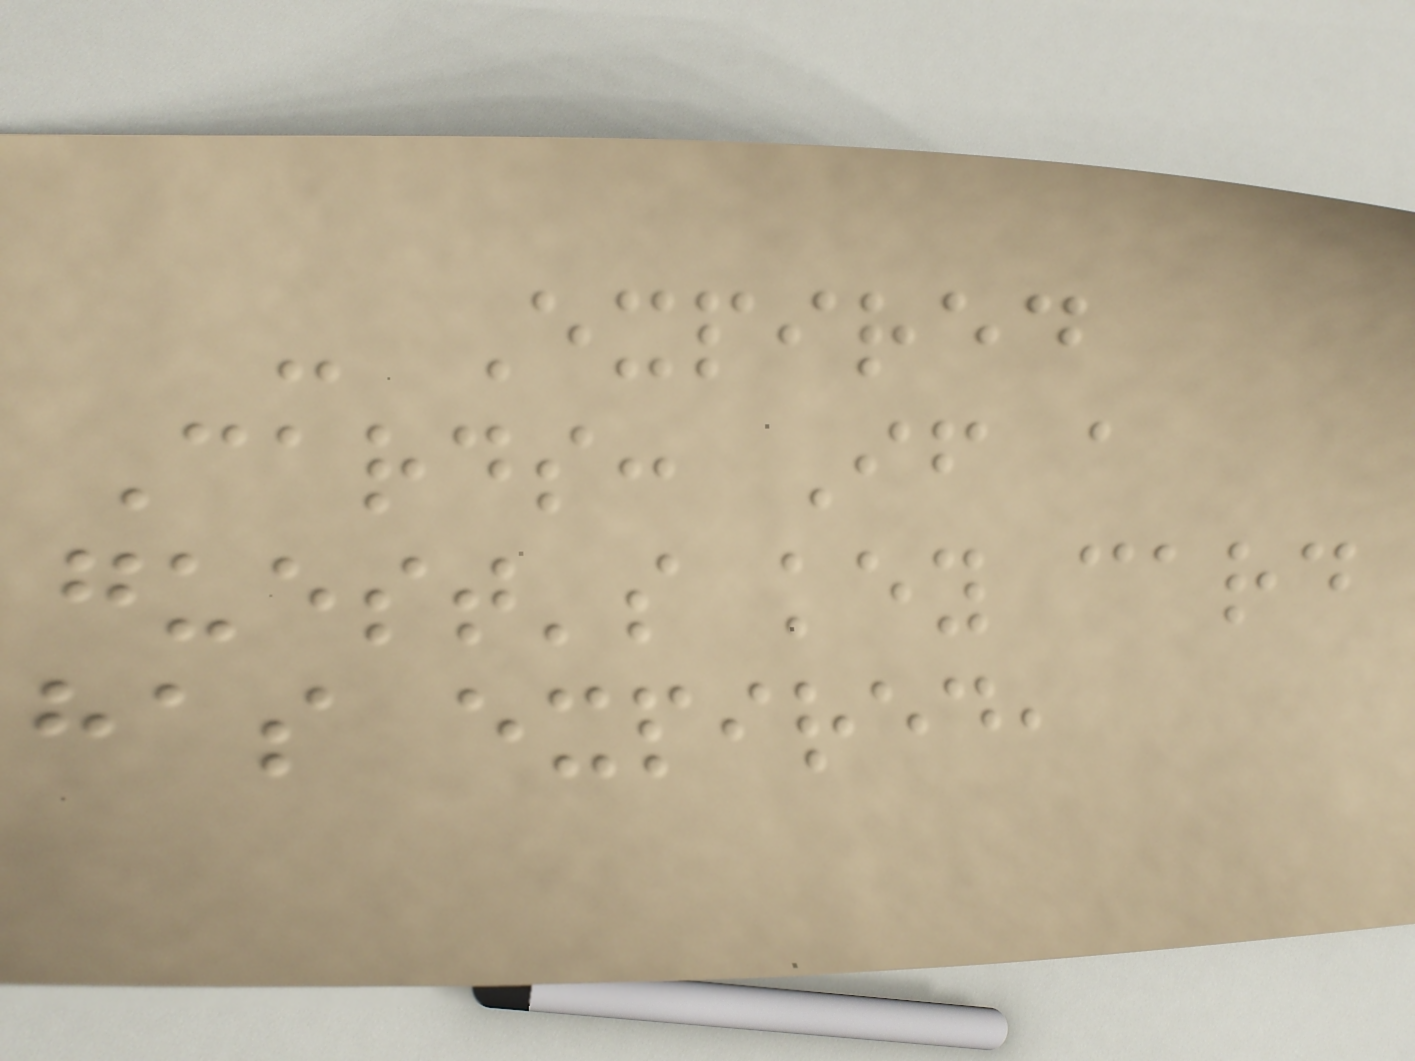- Expired
Cards: If a
guest's key card
has expired,
